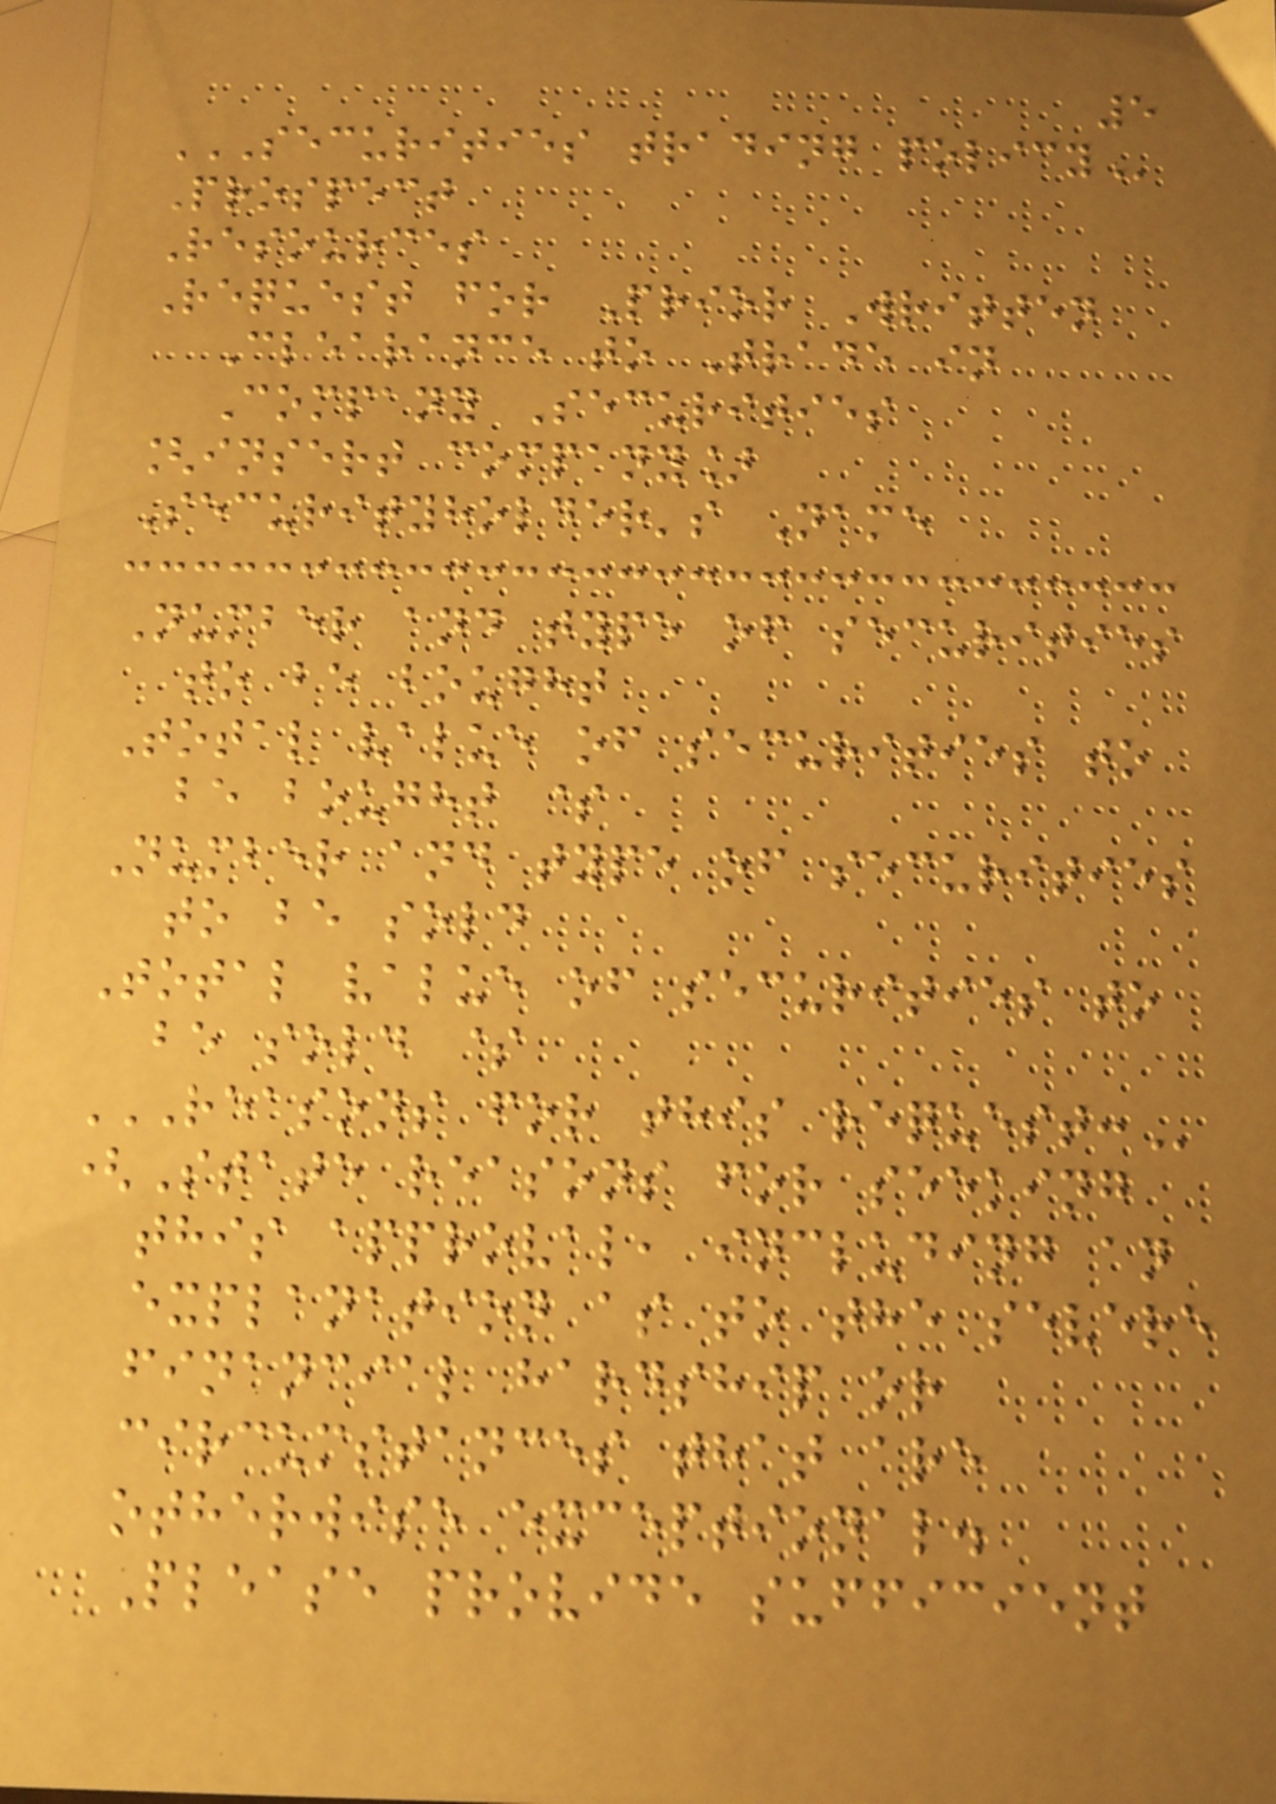5
SECURITIES TRADING POLICY
Prospect
Resources
Request for Prior Written
Clearance to Trade in
Company Securities
[insert company]
Securityholder's Name
Number and type of securities
to be bought
Total value of securities to
be bought $
Number and type of securities
to be sold
Total value of securities to
be sold $
REASONS FOR THIS REQUEST:
(State reasons for seeking
this approval, including an
explanation as to the severe
financial hardship or
circumstances that are
otherwise exceptional.
Please provide sufficient
